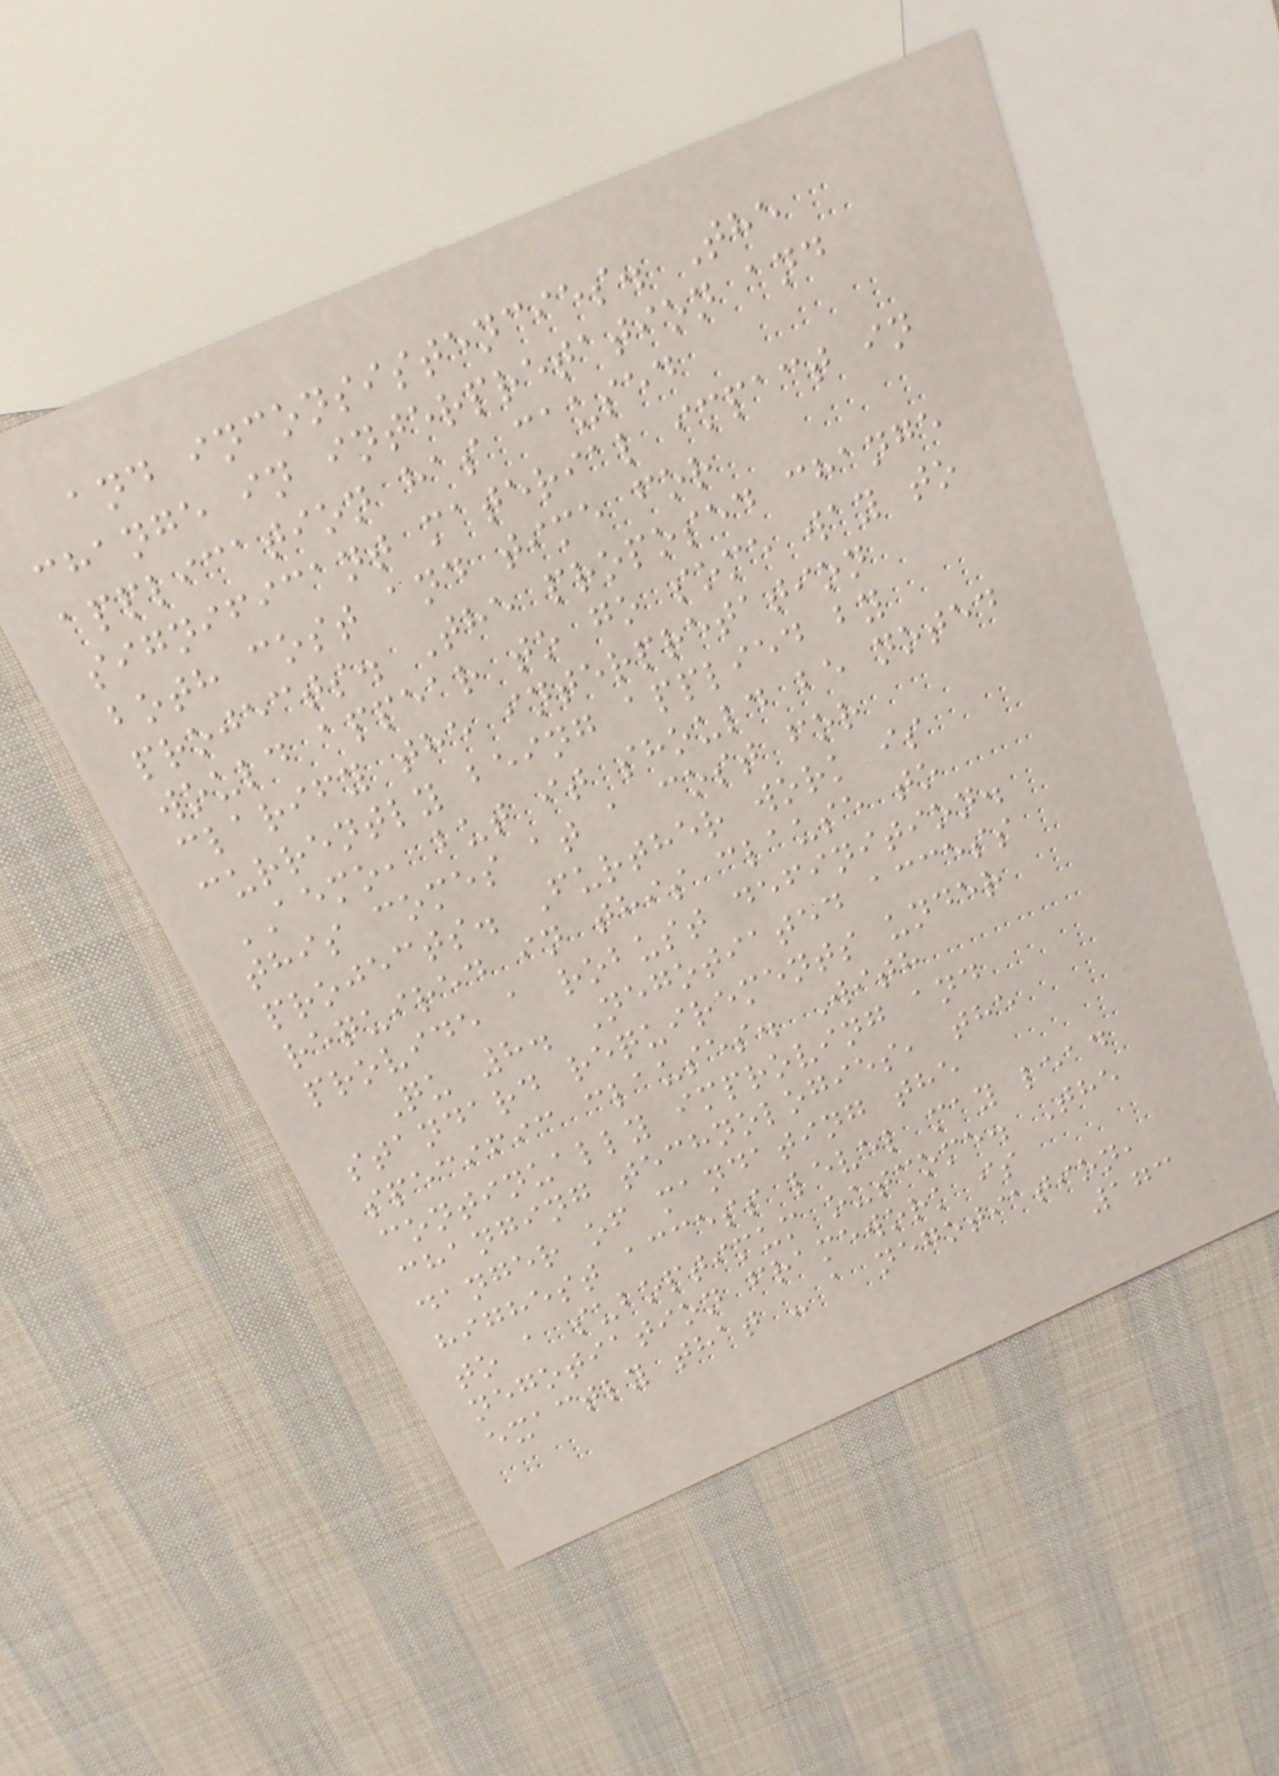and inconsistencies. The
change in interpretation and
application has caused
significant material impact in
both cost and time for
projects. The proposed change
would appear to go some way to
clarify the interpretation
currently being applied by
AEMO, but it should be noted
this comes at a cost for
projects. Further work is
required in this clause to
provide a robust definition.
Qu 8. Negotiated access
standard requirements under
specific clauses. With
continually improving and
changing technologies, the
danger of mandating the
highest access level may lead
to a suboptimum outcome. The
negotiation framework is
exactly that - a negotiation,
173
